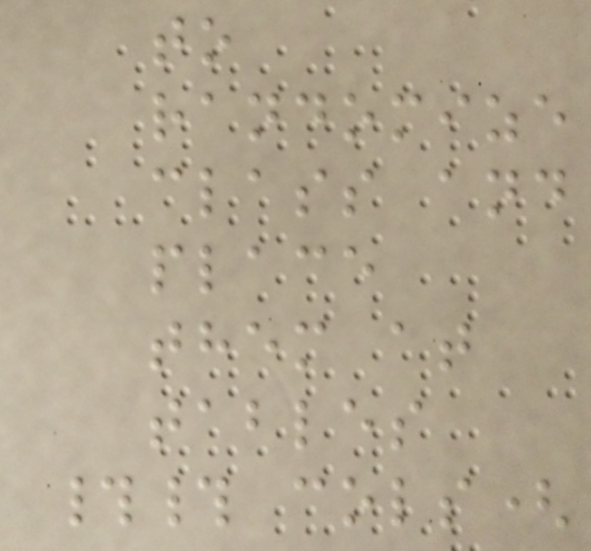to
randomize
class and
place
them at
tables
## cols(
